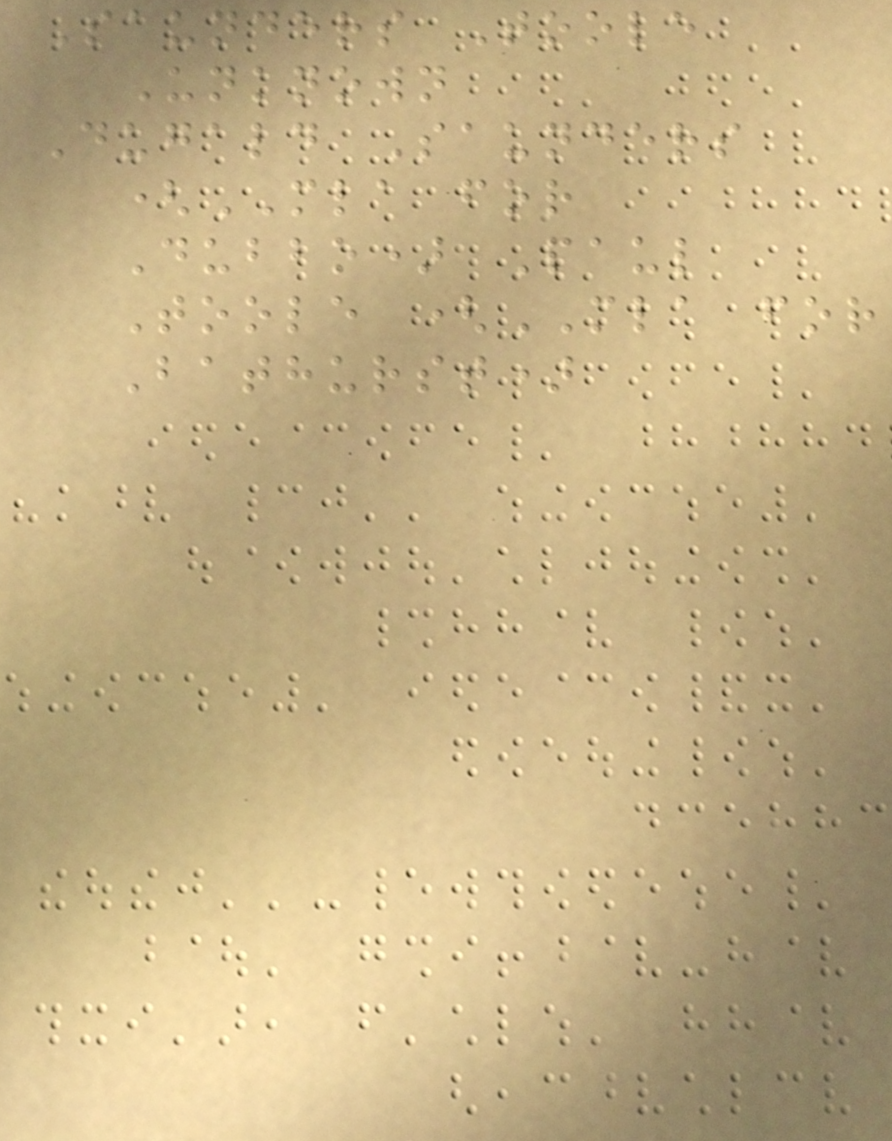Saunders Toole
Unknown
Dugald Saunders
(MLA for
Dubbo) Paul
Toole (MLA for
Bathurst)
